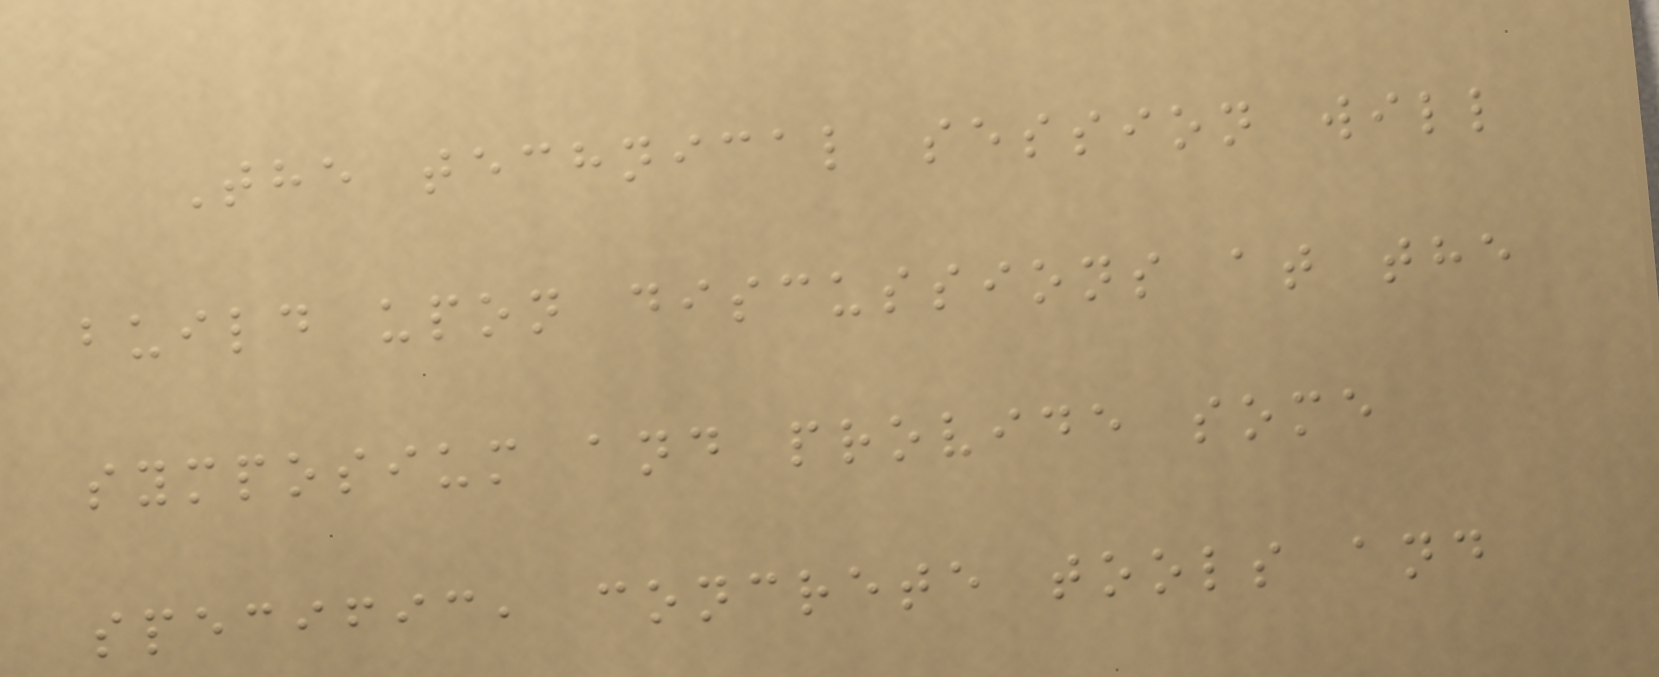The technical session will
build upon discussions at the
symposium and provide some
specific, concrete tools and
